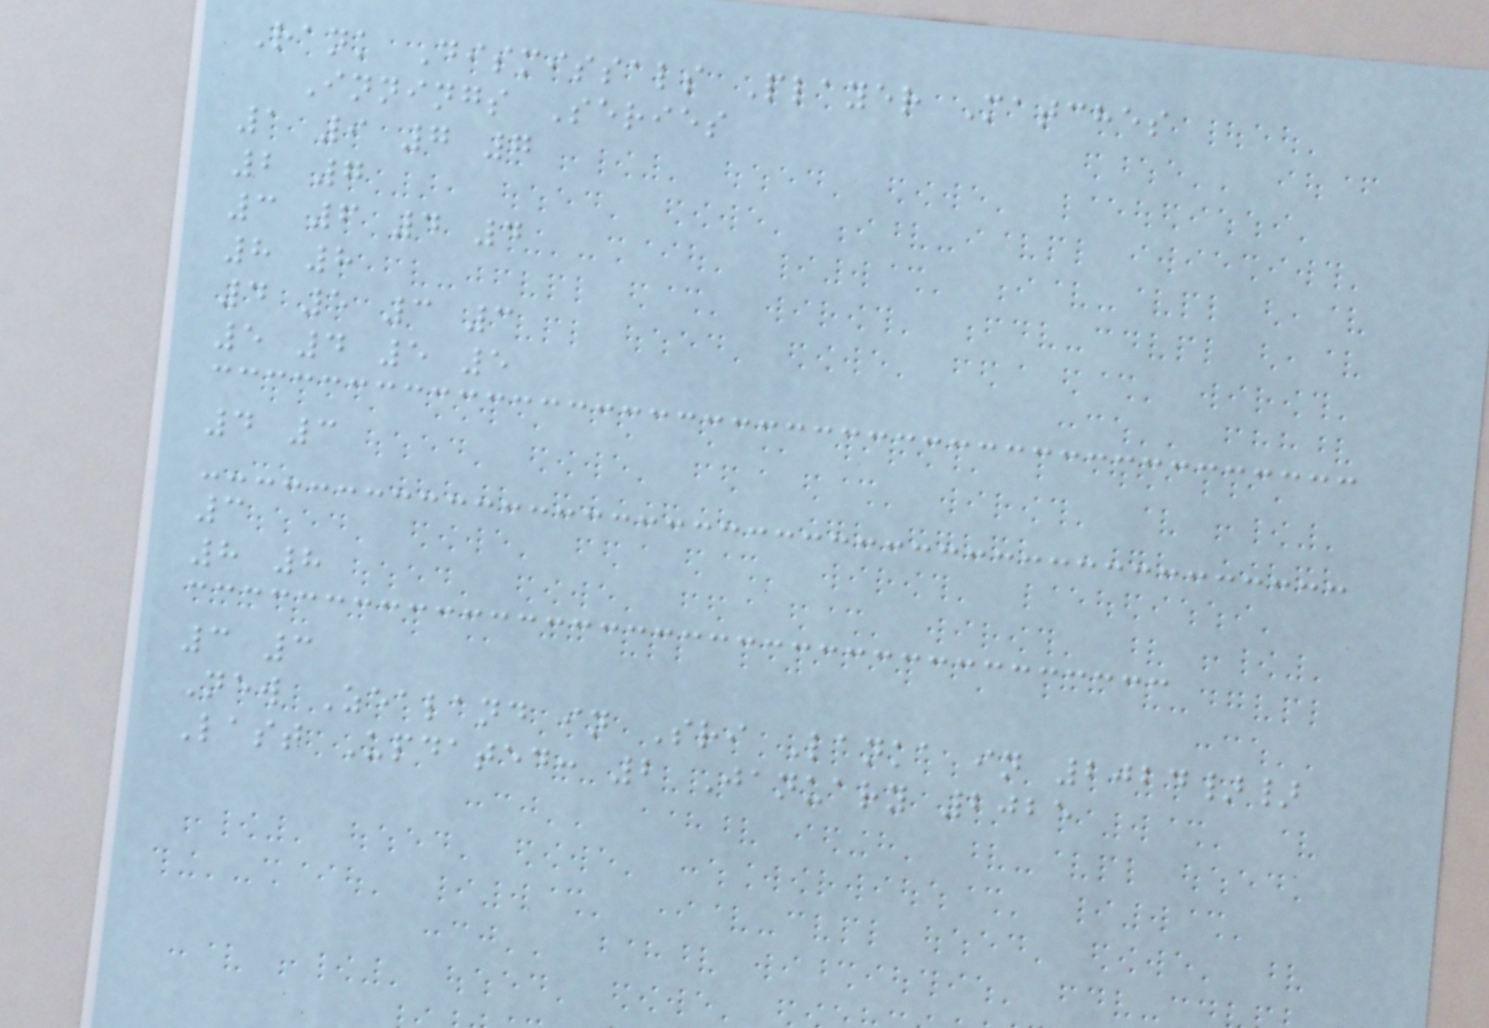Rank Dismissals Player Matches
Innings Series
1 9 7 7
2 7
3 6 4 4
8 8
4 5 3 3
5 4 5 5
4 3
3
8 8
3 3
New Zealand in Sri Lanka in 2024}}
Last Updated: 2 January 2025
